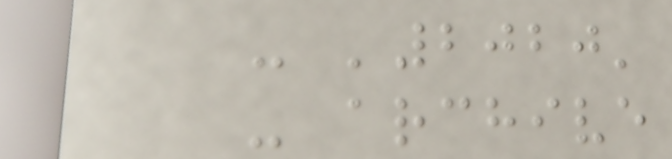- '2020'
- archive
